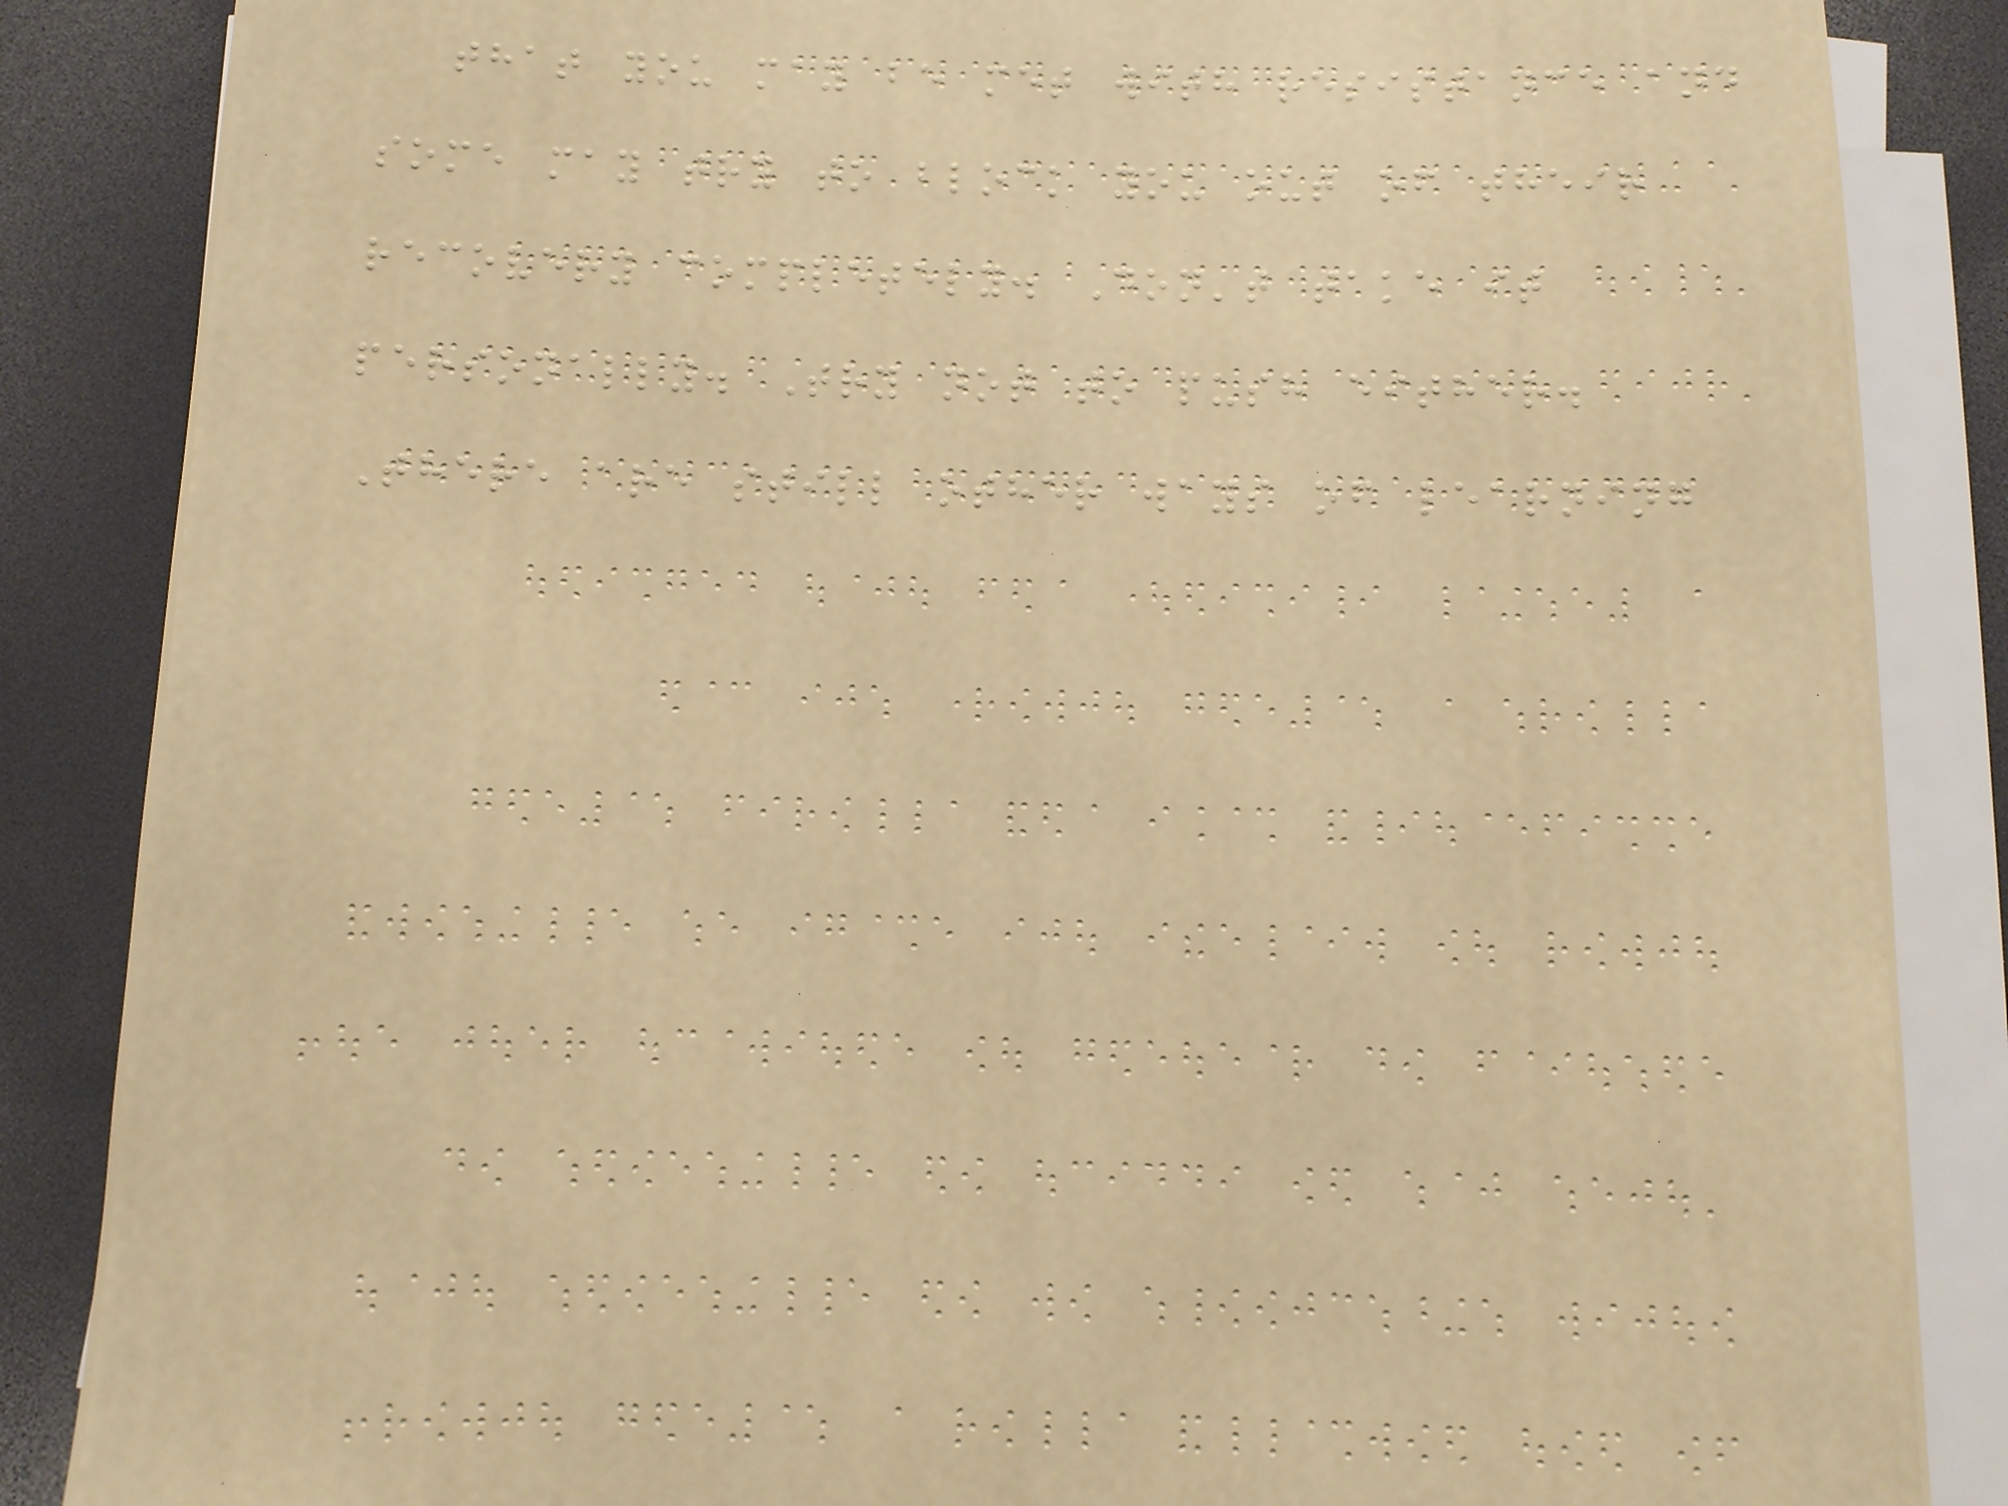that you may be met with resistance and
some may try to block you out of their
recovery completely. Don't take it
personally. Try not to push either.
There are still other ways of learning
